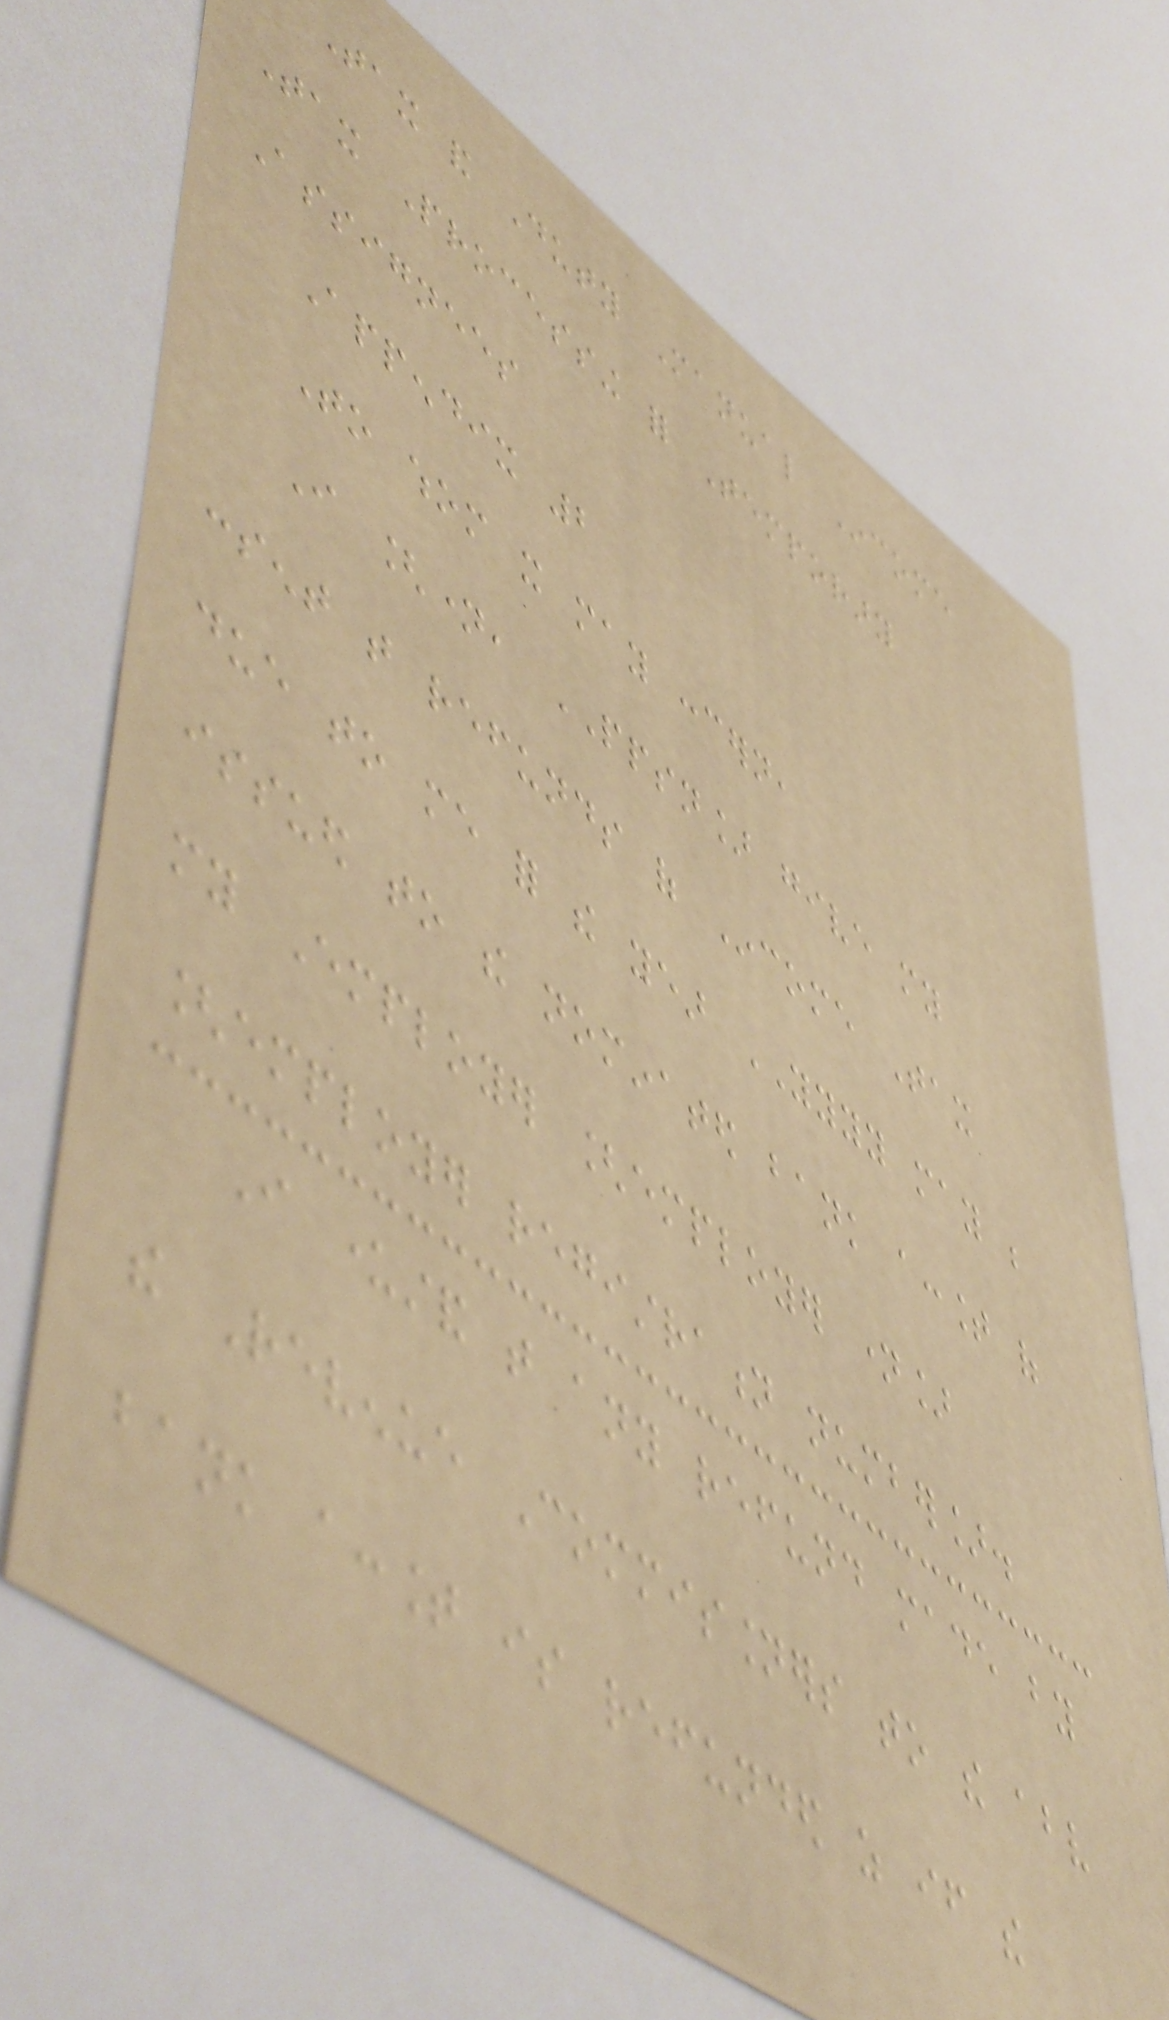Tax and Duty Manual Income
Tax Processing for Temporary
Assignees
Appendix 2
To whom it may concern,
I [name, PPSN] give my
consent that refunds of Income Tax
due to me for the year YYYY may be
issued to the nominated bank account of
my Employer [employer name]
[employer registration number].
I understand that any refund made by
the Revenue Commissioners to the above
bank account is refunded as if the
